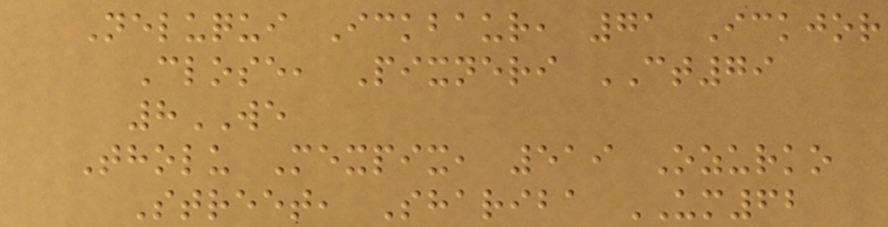Neluqui Ickbaur, 71 Ickjor
Close, Pixneri CT79
8WE
Tholu Mexpix, 519 Ozurko
Street, Shariba UM62
